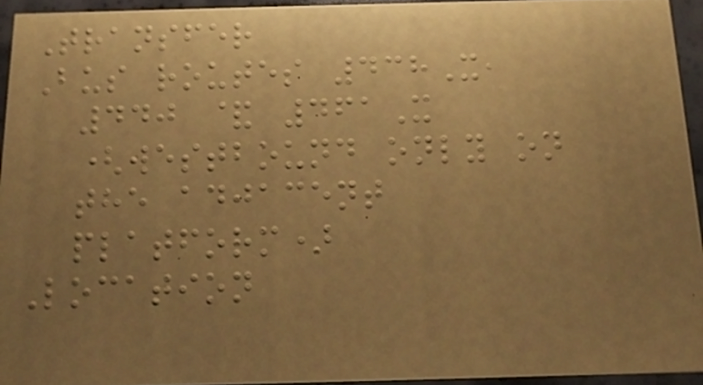Transfer
Bus routes 438X,
440 & 461X
(westbound only on
the adjacent
platform)
Location
